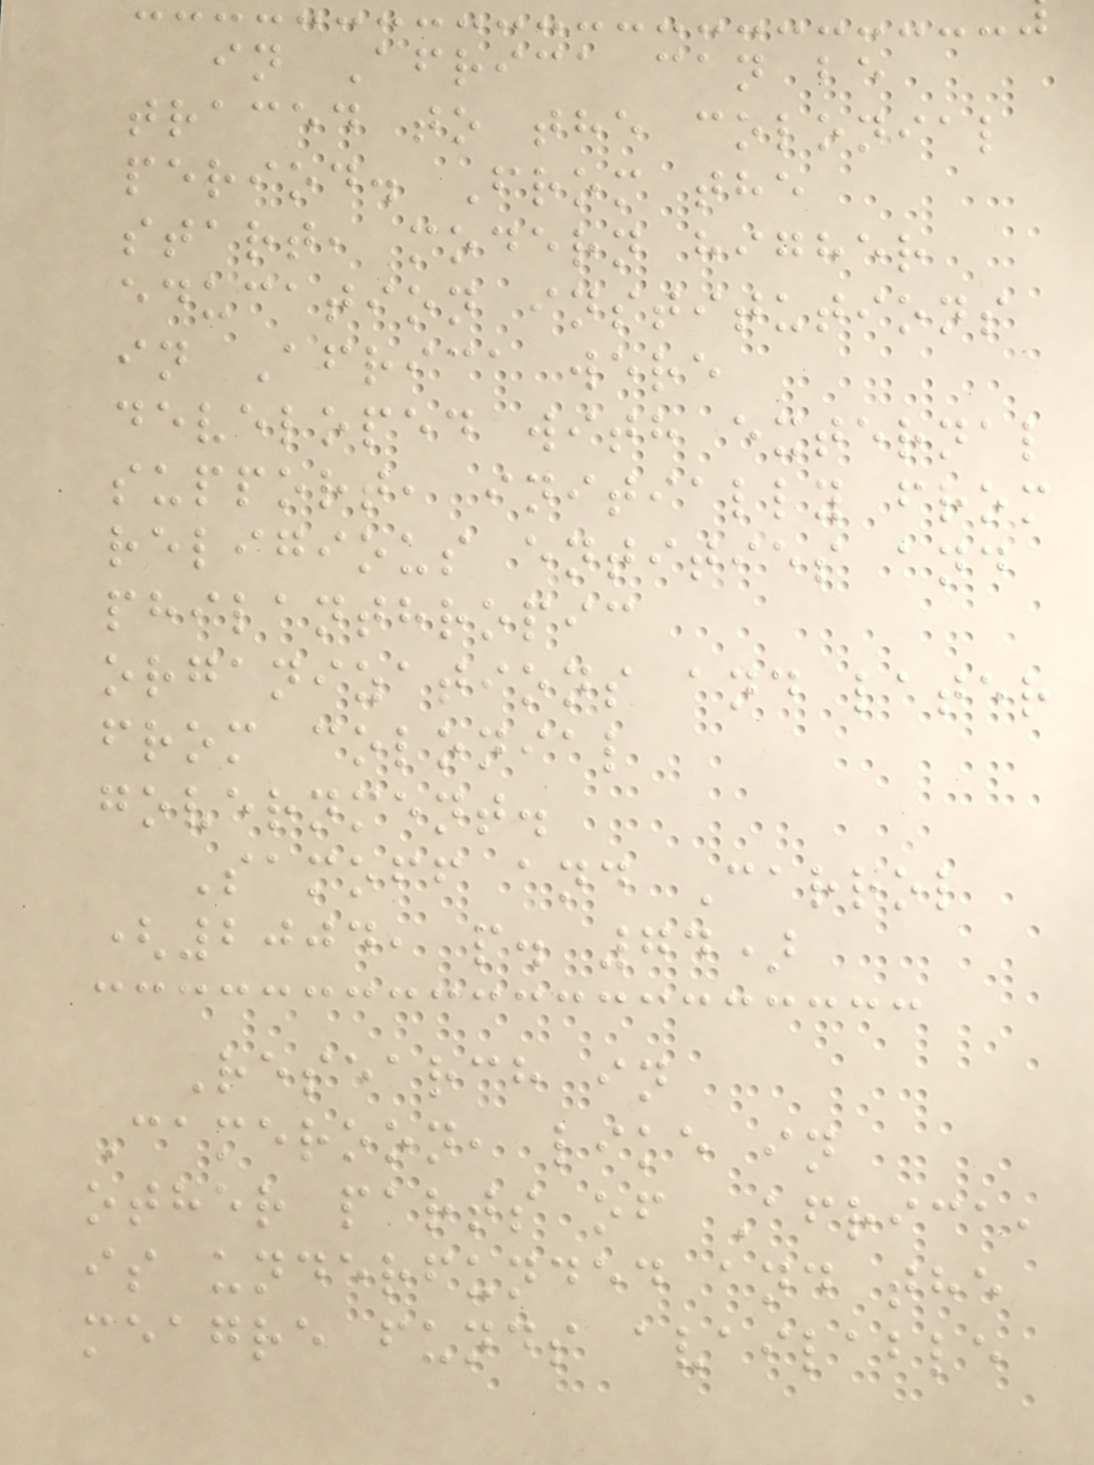in Africa can be
traced to the colonial
period. From the
start, modern higher
education institutions
in Africa were
developed with external
support, initially from
religious entities and
philanthropic
organizations and later
from colonial
government.
Samoff and Carrol
(2004, p. 74)
Research in
Cameroon, like in
other parts of Africa,
is underfunded and the
meagre funds available
